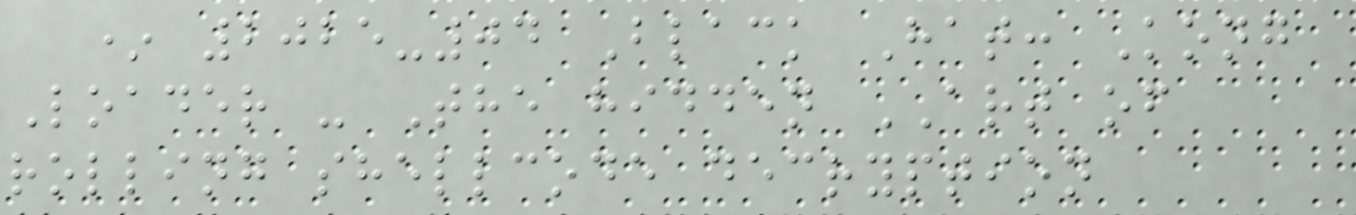* 2025-04 Black Hat: Kong
Loader - The hidden ART of
rolling shellcode decryption
